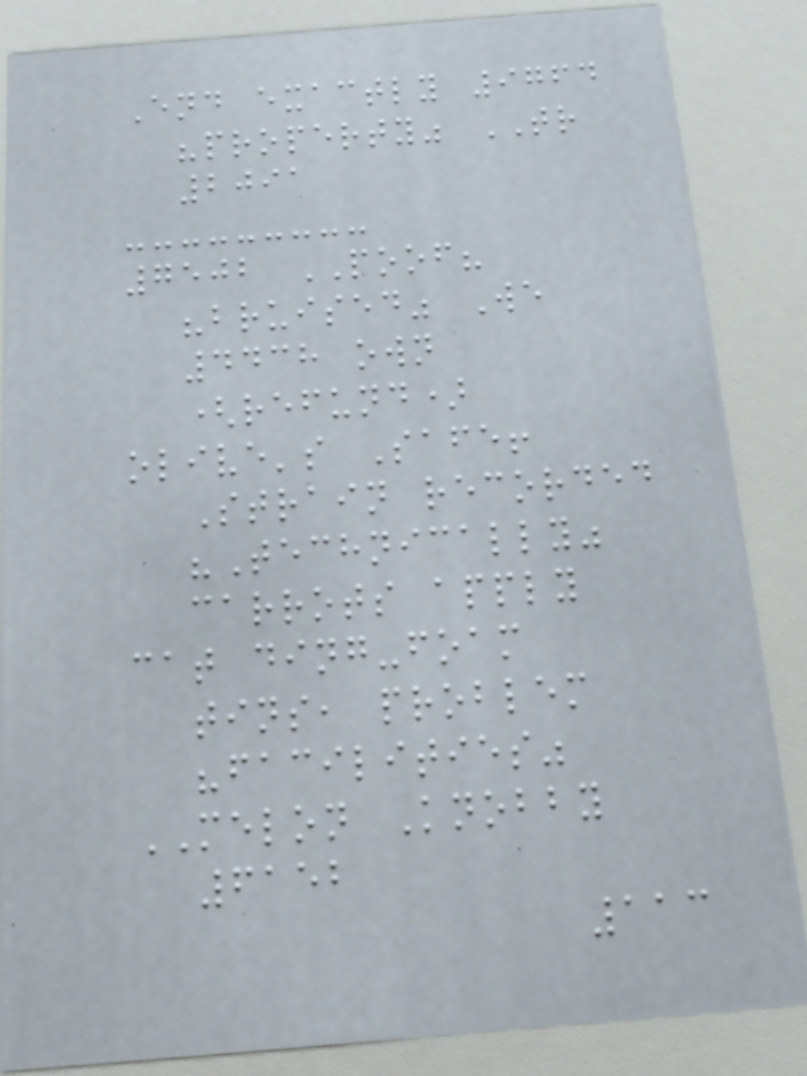End exactly 9764
"property" TR
2091
7502 POOF?
"bruised" We
4438 own
(refund)
olive's Safe!
Strain recorded
"Technically"
carrots apply
cat ding-foam
tins, problem
"facilities"
MELON Knobby
6152
113
